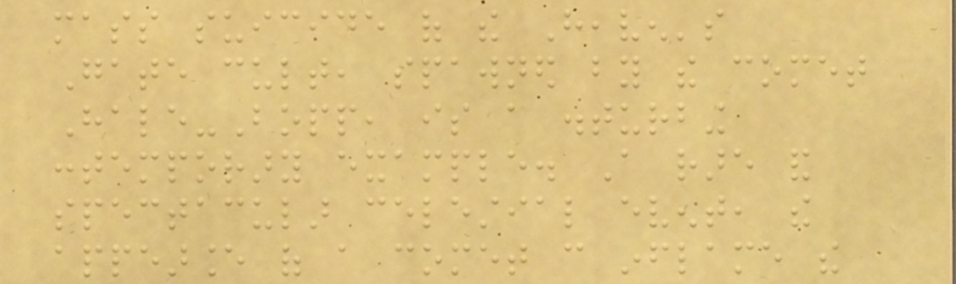mass suicide of the Heaven's
Gate cult, spawned by the comet
Hale-Bopp, is a disturbing
contemporary example. A rare and
spectacular celestial event, the
appearance of a comet can inflame the
